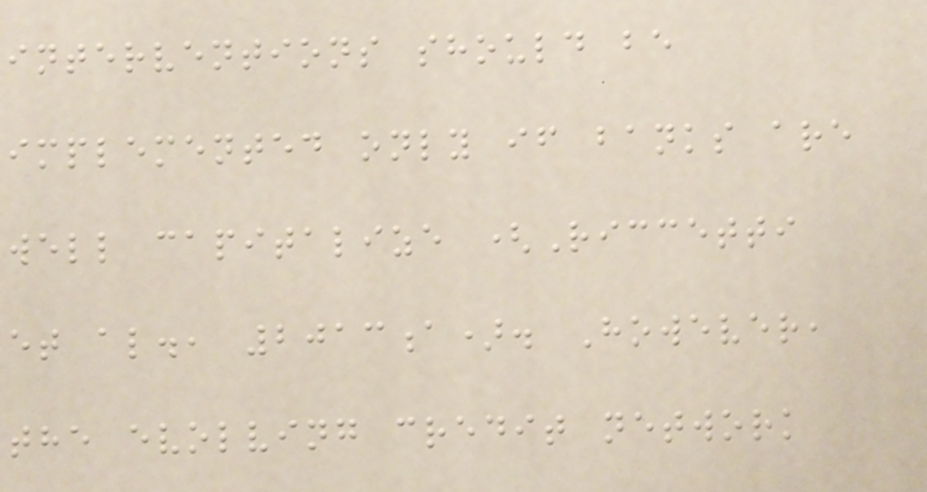interventions should be
implemented only if banks are
well capitalize (Riccetti
et al., 2013a). However,
the evolving credit network
